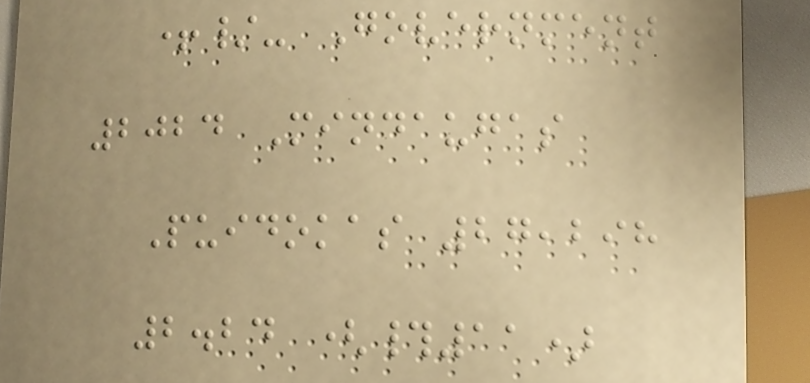+/- Government
2024 Mindaugas
Puidokas 27,298
2.24 (#11)
